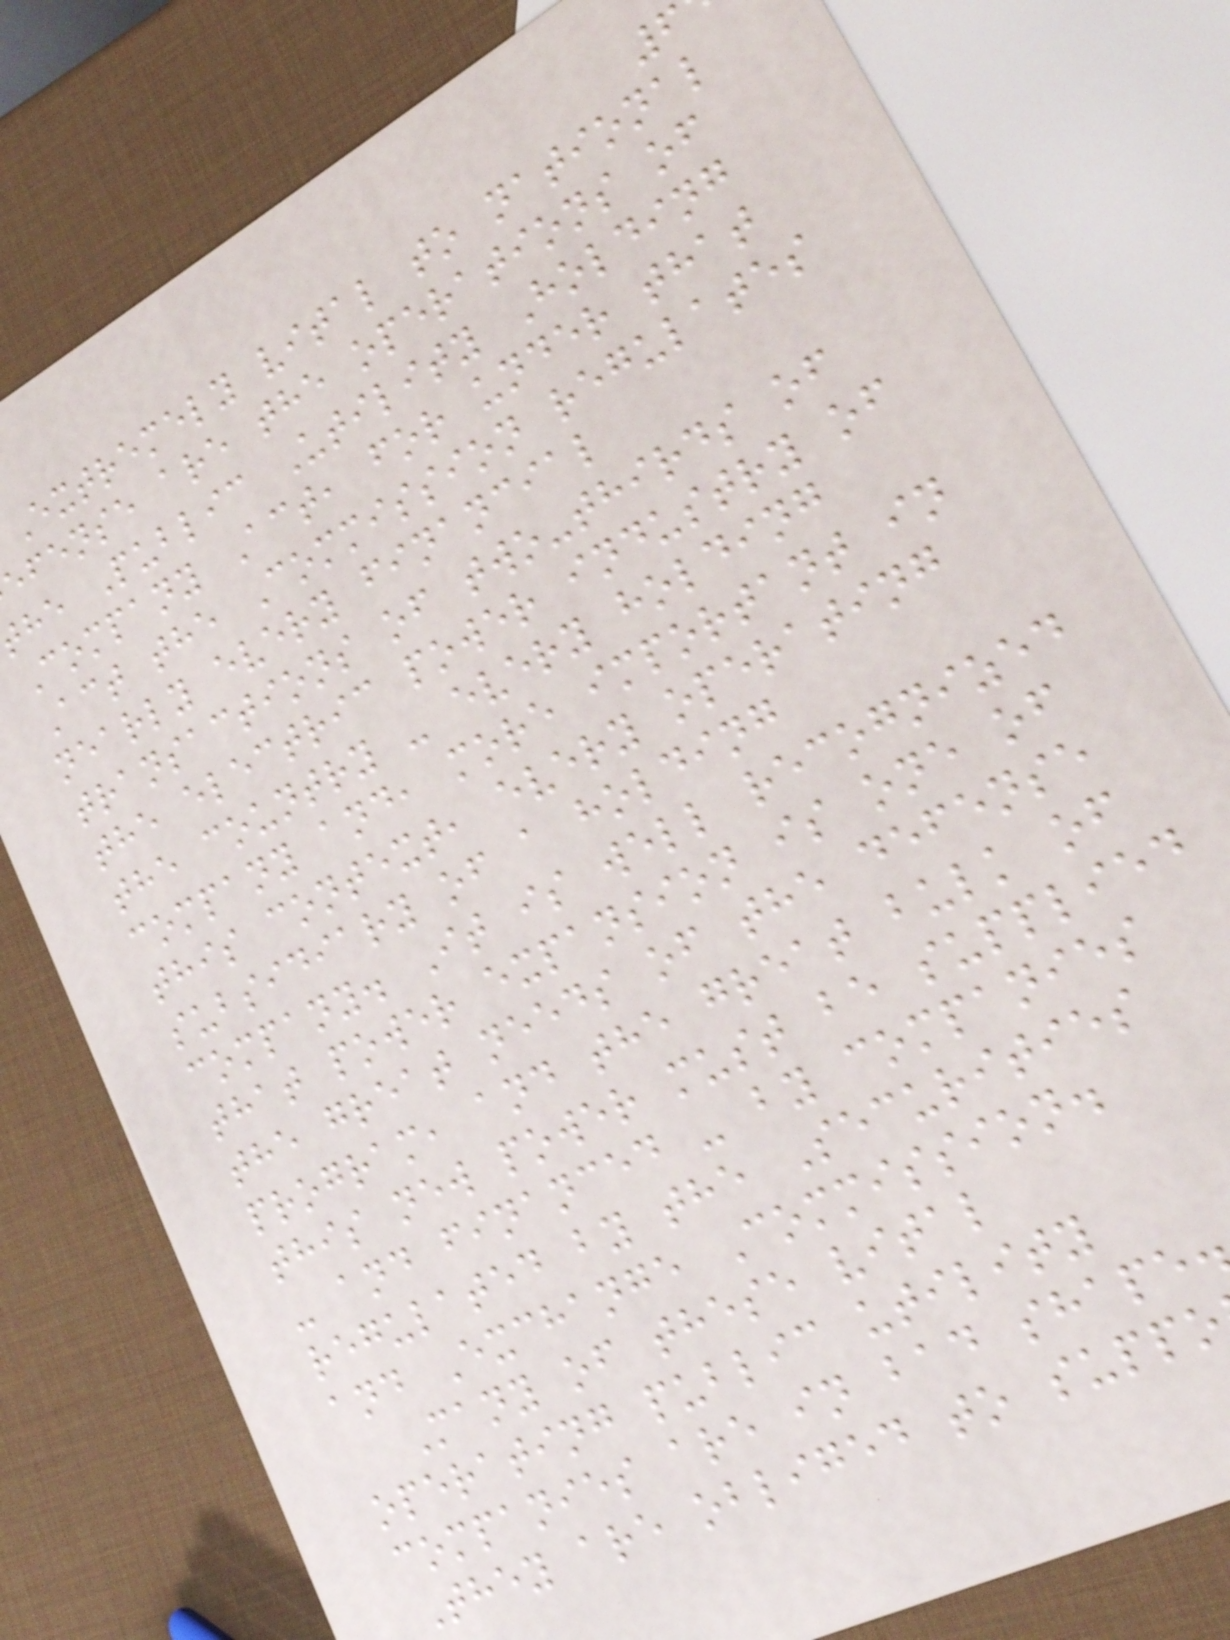Extremely vital to national
efense are the operations of
he Public Utility Holding
Company Act, for under that
Act the Commission regulates
nearly every financial
transactions of two-thirds of
the electric power industry of
the country - every holding
company and, more important in
this context, every operating
subsidiary of a holding
company. It is well recognized
that power expansion is one of
the great needs of the defense
program, and the great bulk of
this new power must be supplied
- and financed - by companies
regulated by the Securities
and Exchange Commission.
Many of these vital
operating public utility
companies are in bad shape
They are obliged to suppo
